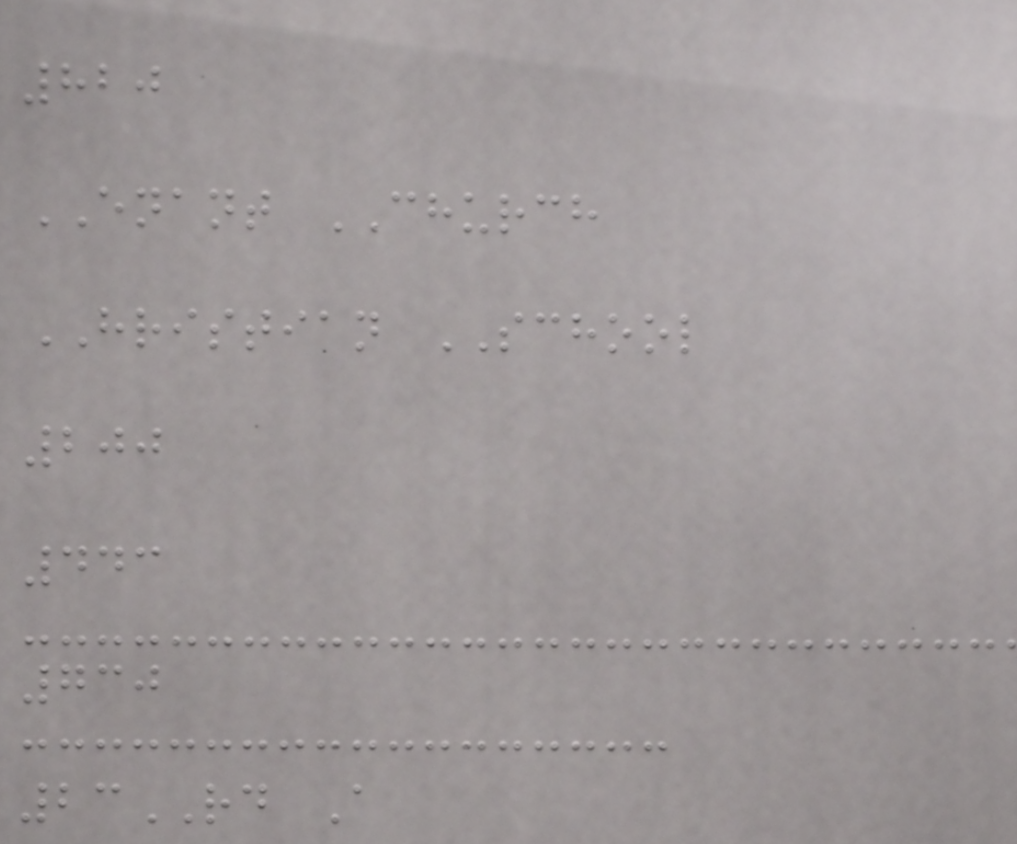820
ENANT CHURCH
HRISTIAN SCHOOL
200
443
730
23RD A
